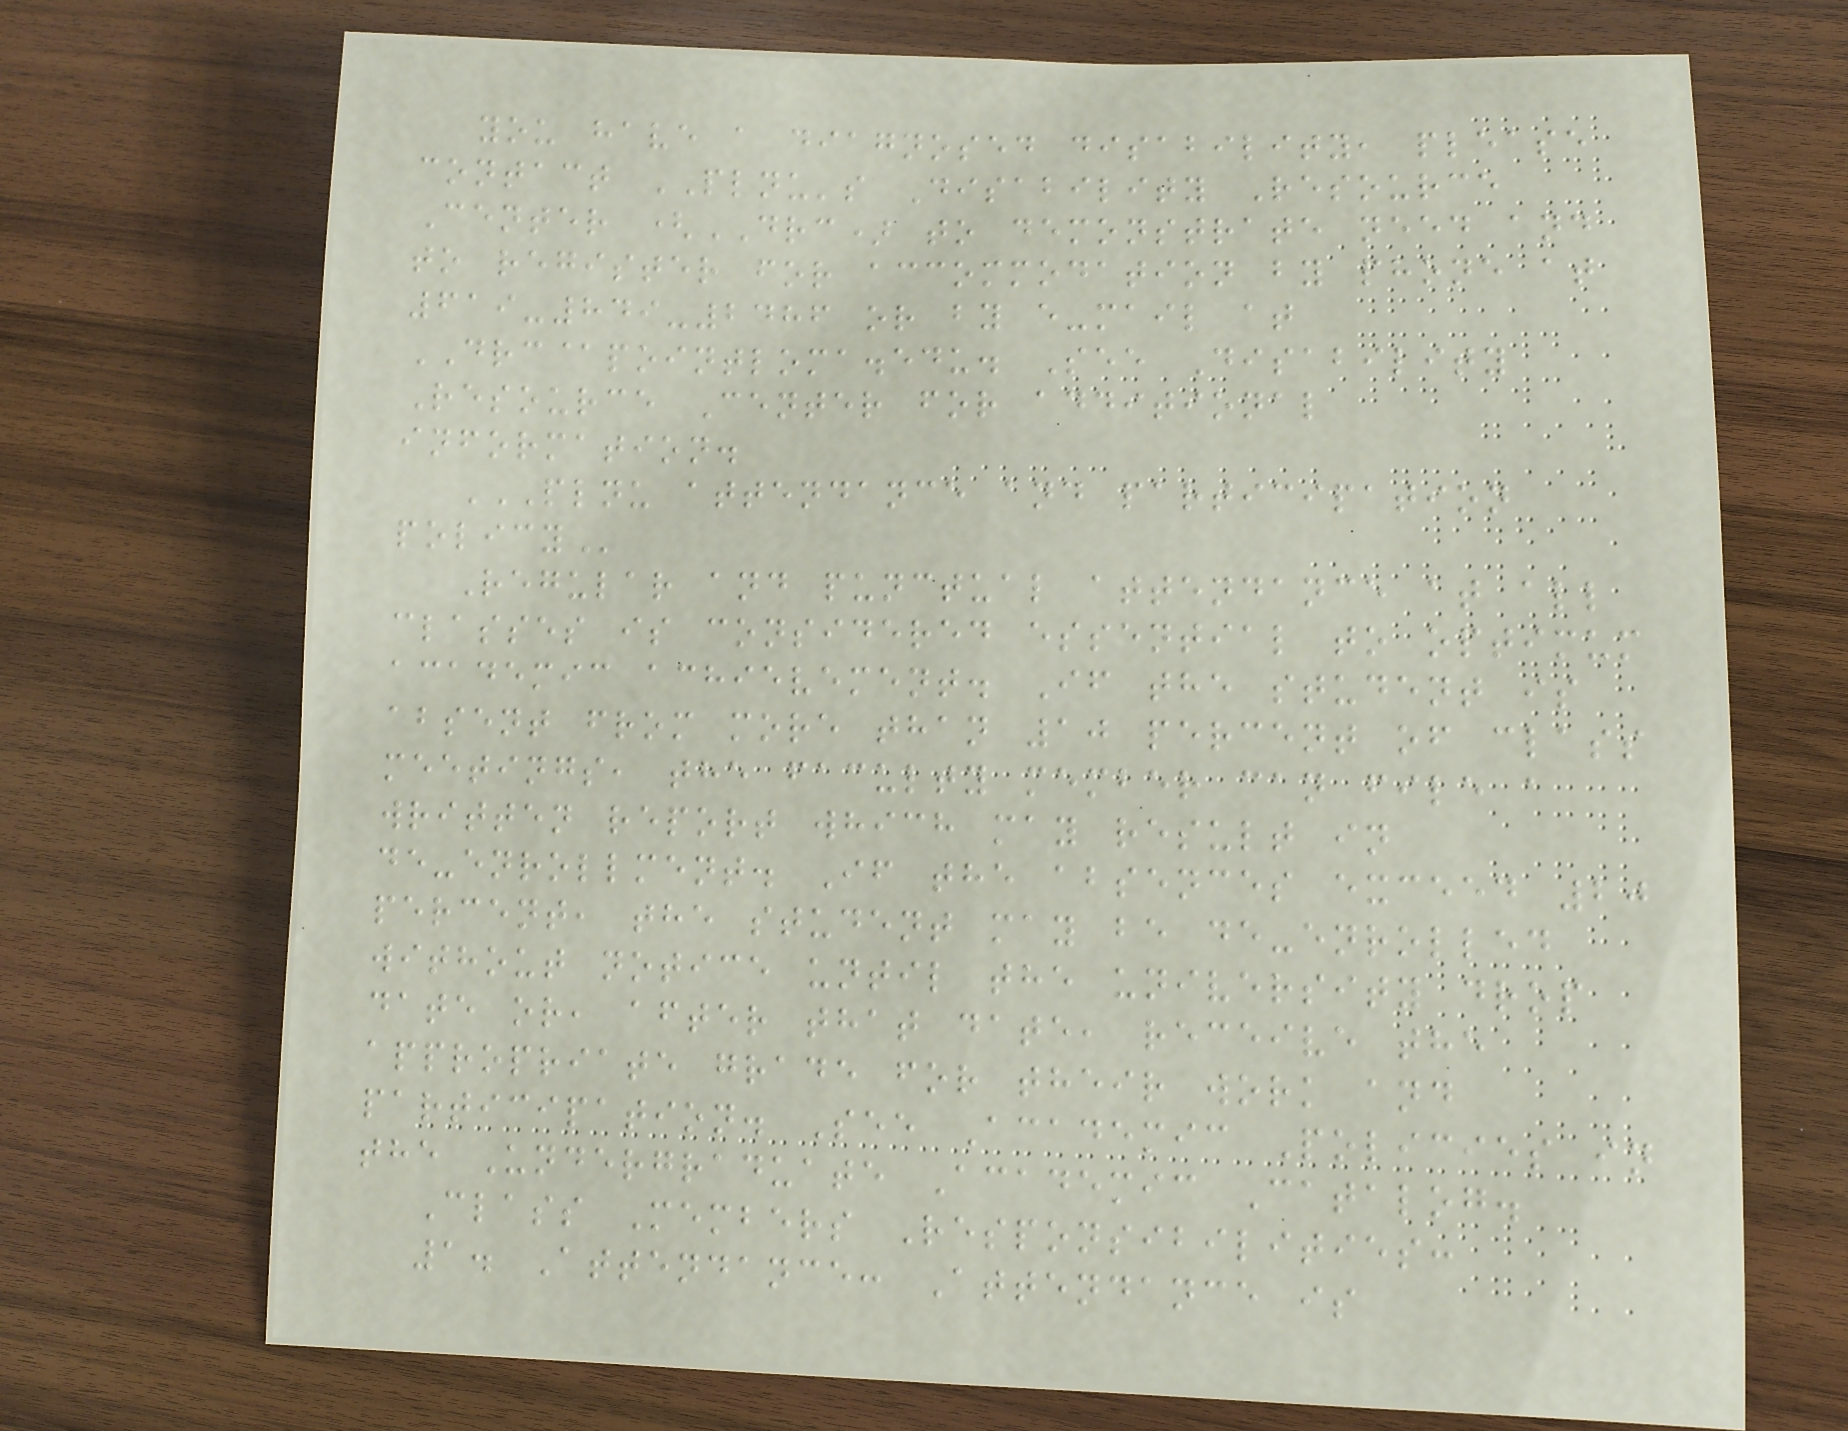you have a diagnosed disability, please
contact PLNU's Disability Resource
Center (DRC) to demonstrate need and
to register for accommodation by phone at
619-849-2486 or by e-mail at
DRC@pointloma.edu. See Disability
Resource Center for additional
information.
PLNU ATTENDANCE AND PARTICIPATION
POLICY
Regular and punctual attendance at all
classes is considered essential to optimum
academic achievement. If the student is
absent from more than 10 percent of class
meetings, the faculty member can file a
written report which may result in
de-enrollment. If the absences exceed 20
percent, the student may be de-enrolled
without notice until the university drop
date or, after that date, receive the
appropriate grade for their work and
participation. See Academic Policies in
the Undergraduate Academic Catalog.
Class Members Responsibilities:
1. Attendance: Attendance is
